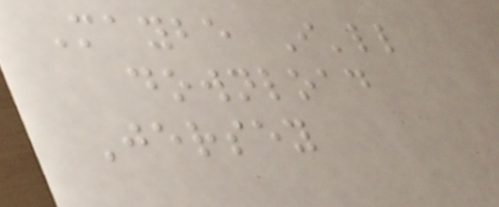Maybe I'll
download
Jersey
